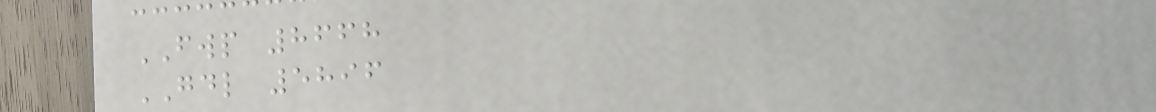FWP 8668
GDL 5896
